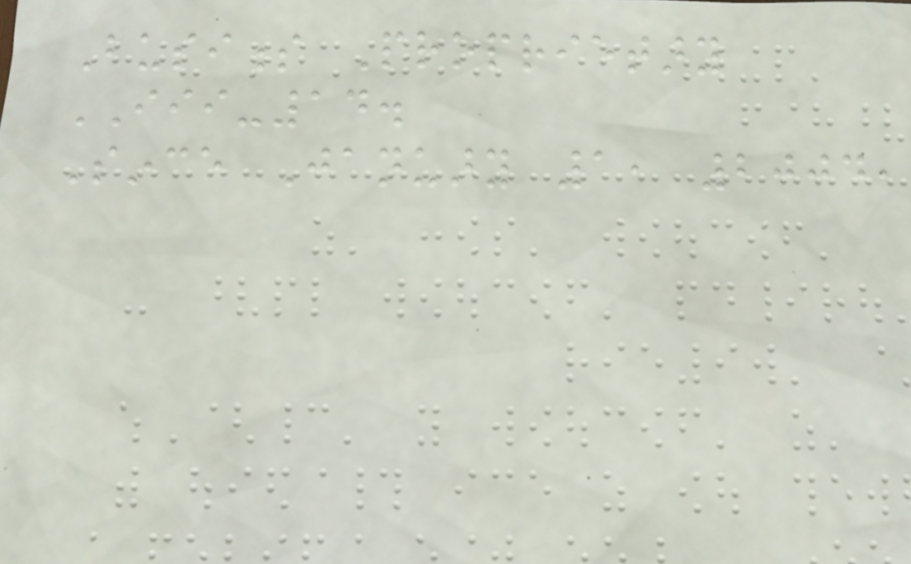Business Proprietary
III-14.
Since January 1, 2004,
